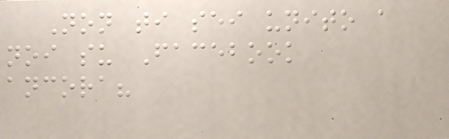Non ti sei unito a
noi su Facebook
ancora?
